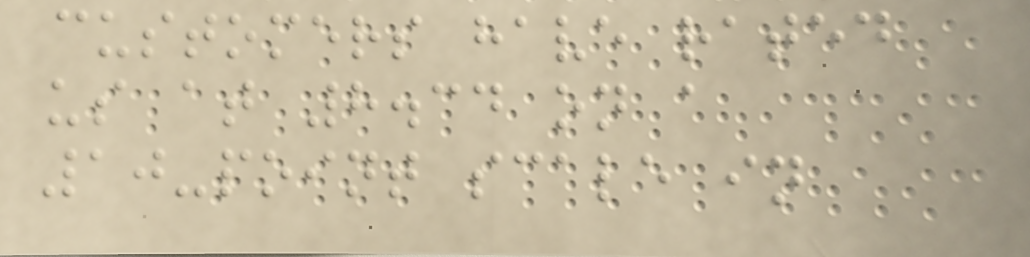customers have rated
us at 8.34 on a
10-point scale in
